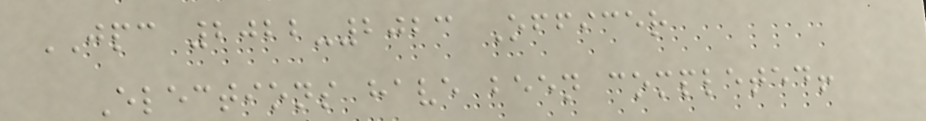JPC 2022-2023 Officer
Elections have been completed!
